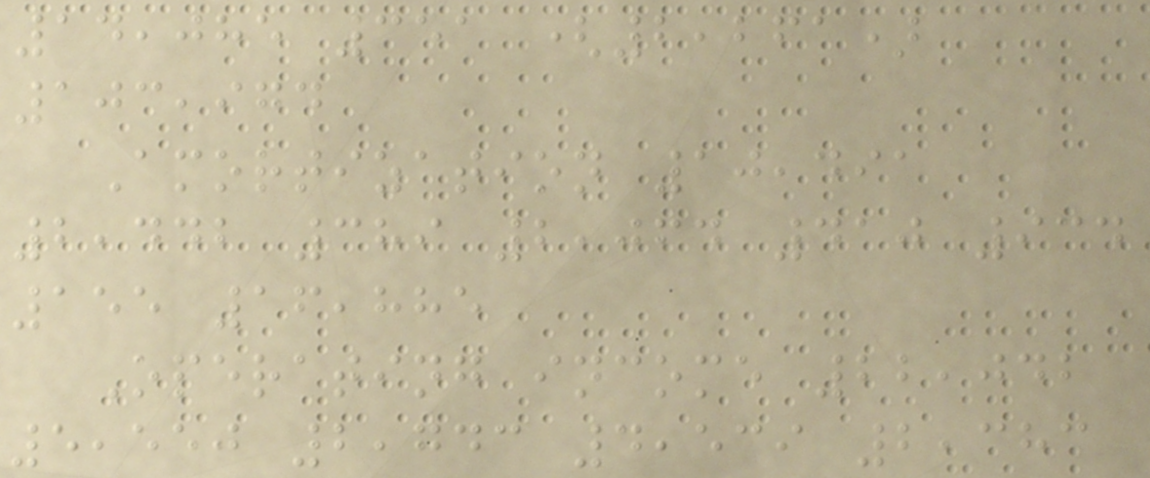14,085 351 (2,261)
103,974
Amortization 10,491
2,442 389 2,064 410 934
155 16,885
Operating income 22,042
5,550 2,743 4,539 2,383
